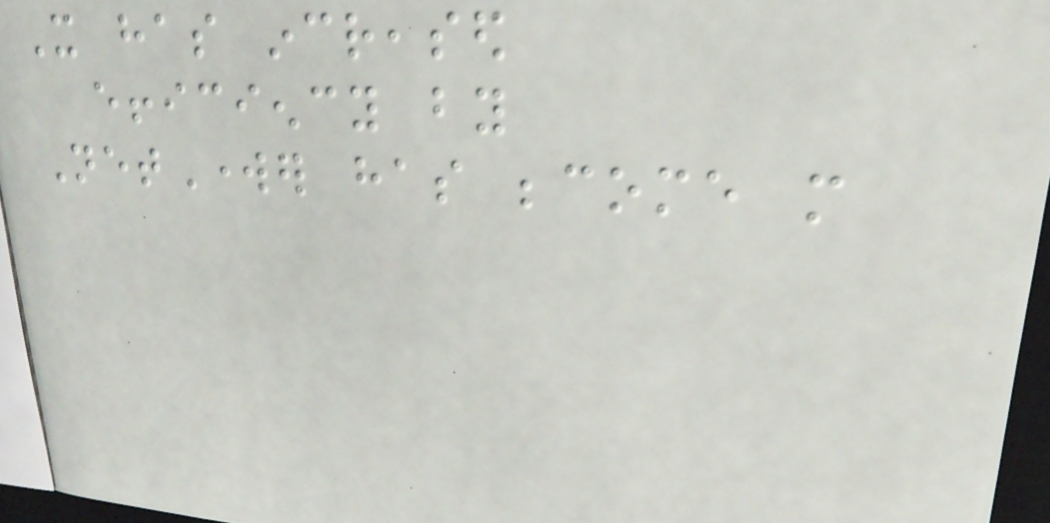It has increased
efficiency by
NetWorker has become more
